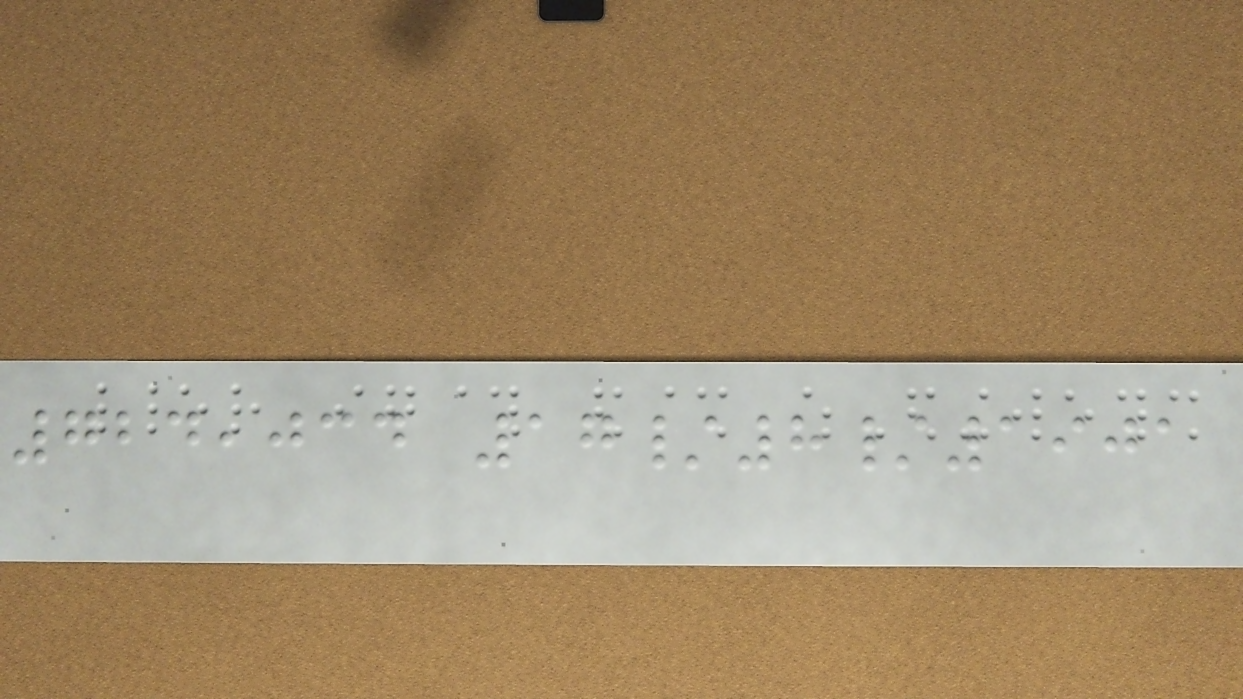724,034 17/8/1901
